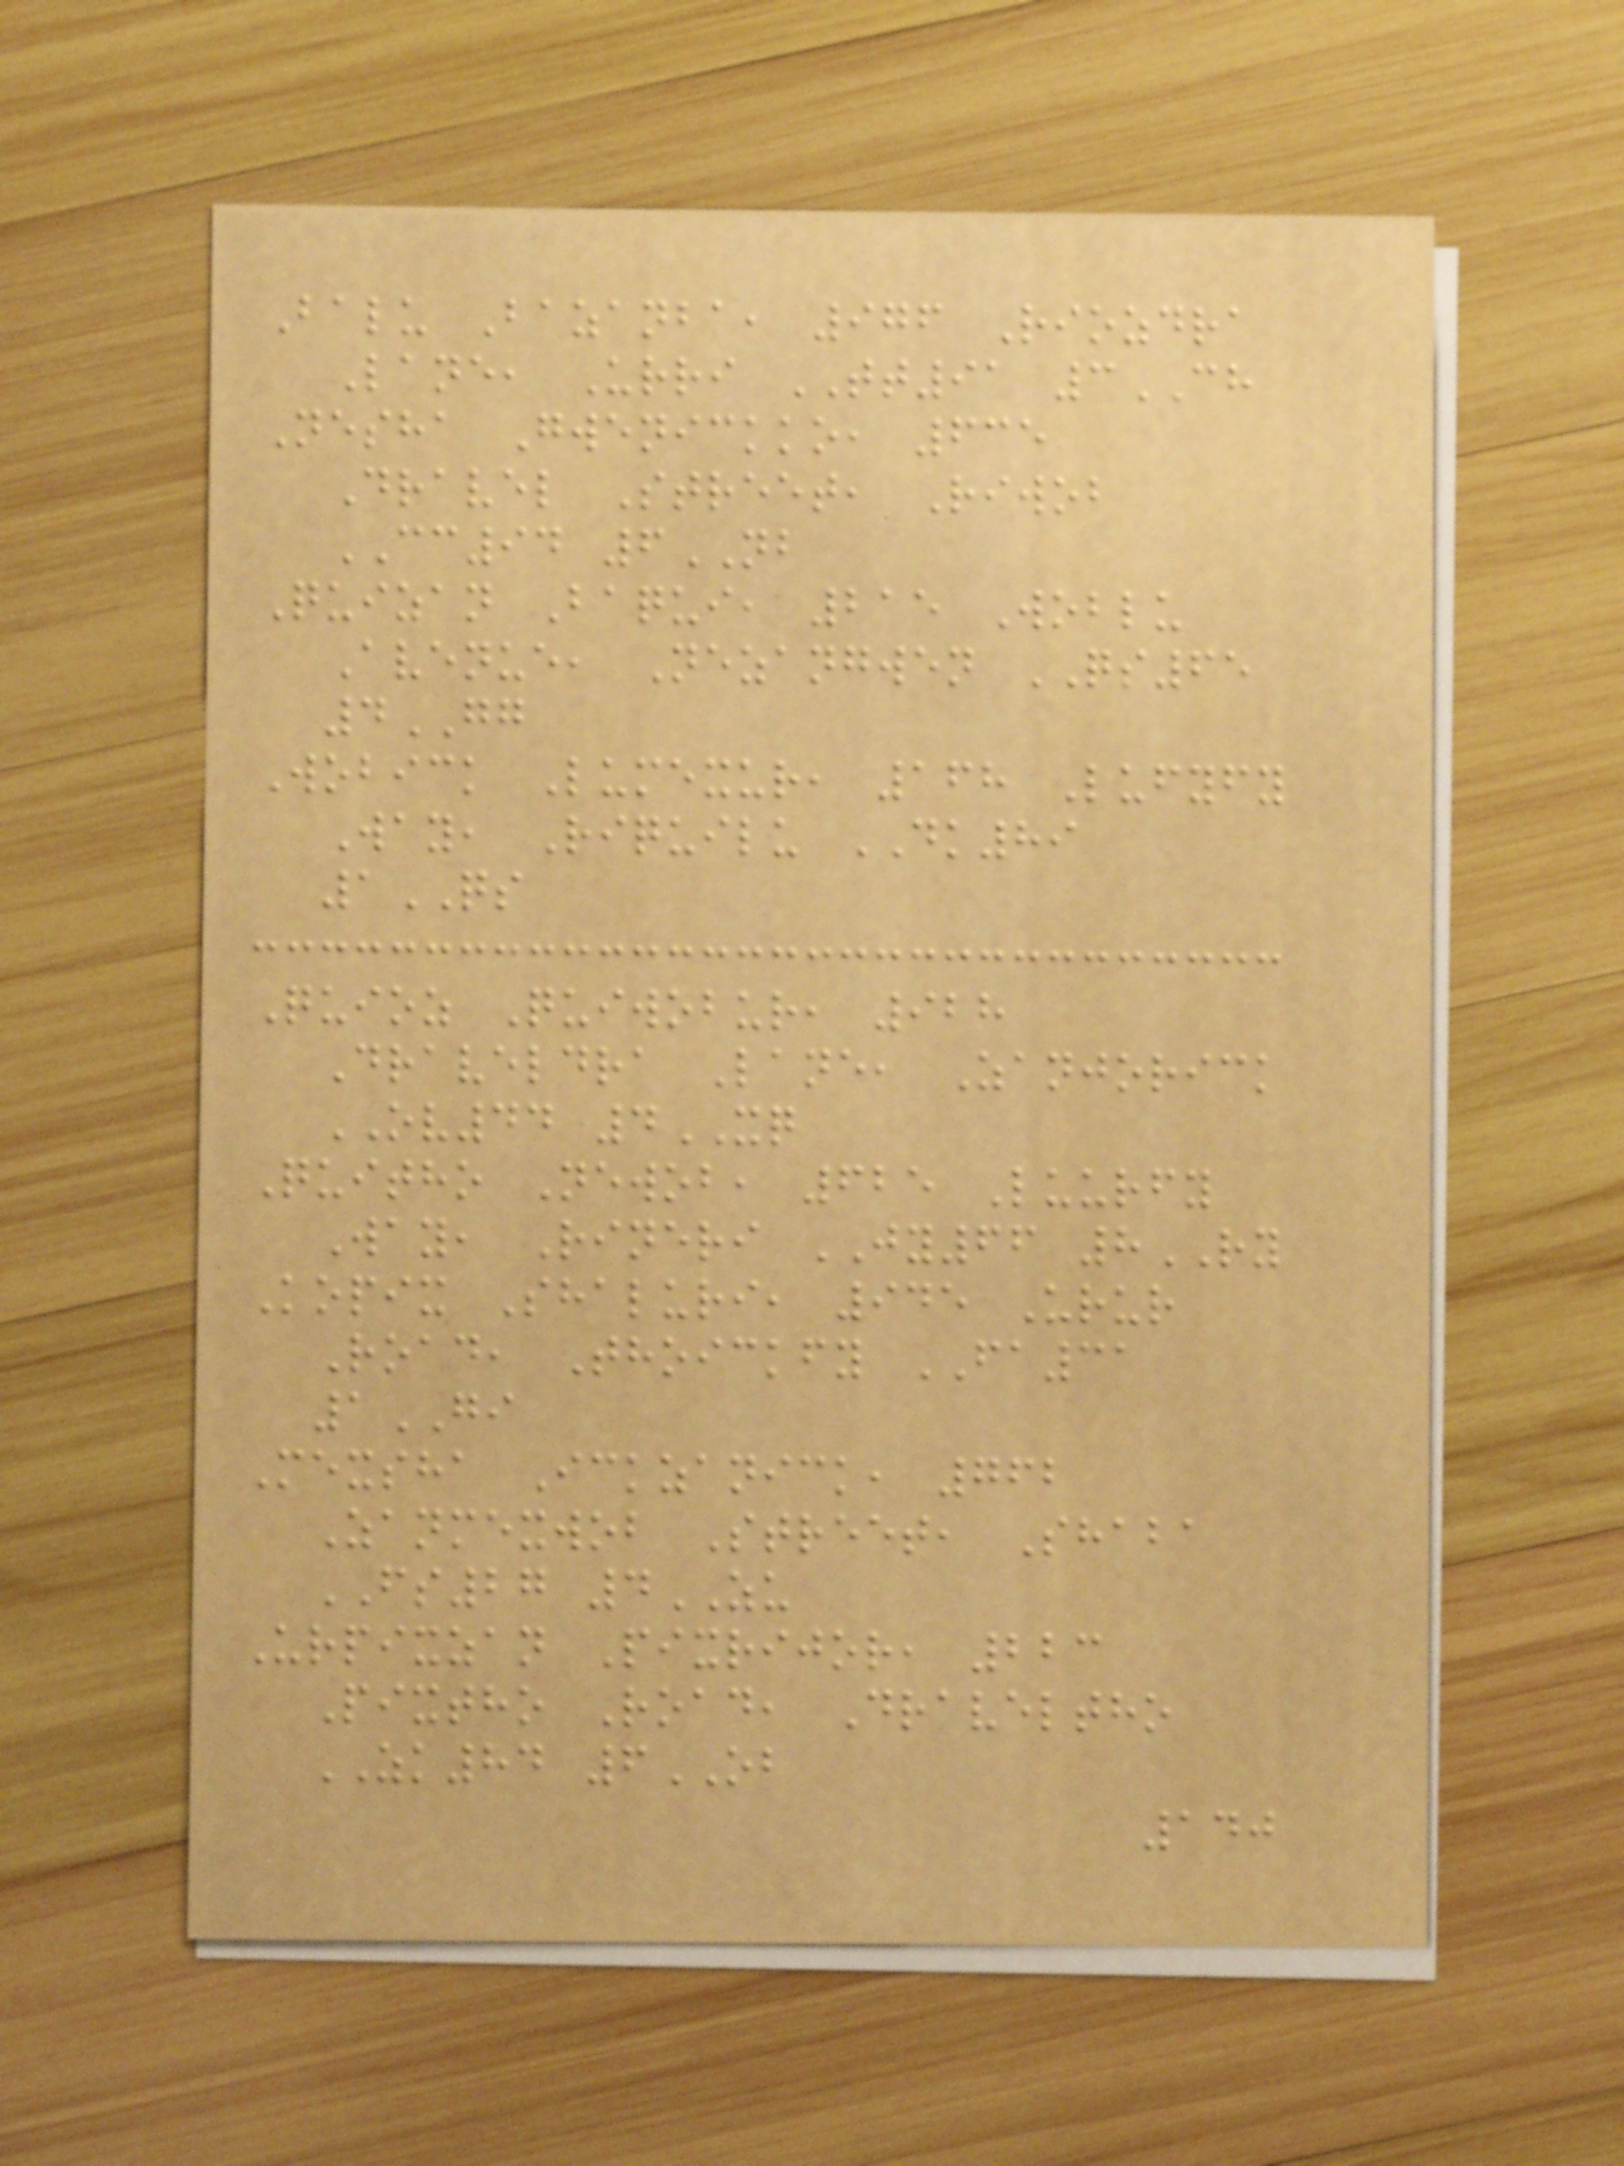Balu Bazanba, 976 Riozdra
Lane, Urri TT91 3CH
Nesha Gwenickko, 635
Dravel Street, Riwob
CC94 6NB
Quizan Baqui, 215 Woblu
Avenue, Nezangwen QS65
4GG
Wobick Lumexur, 168 Lufyfy
Way, Riquilu DK89
1QS
Quioz Quiwobur, 928
Draveldra Lane, Zanjorick
OV44 4XQ
Quitho Newob, 625 Luurfy
Way, Rineri JY66 8RY
Kopix Shaluri, 945 Urur
Road, Thoickfy FA31
1GI
Mexsha Ickzanick, 762
Zanmexwob Street, Shaba
FS27 4ZU
Urpixzan Pixrijor, 223
Pixtho Road, Draveltho
ZK84 6OB
140
